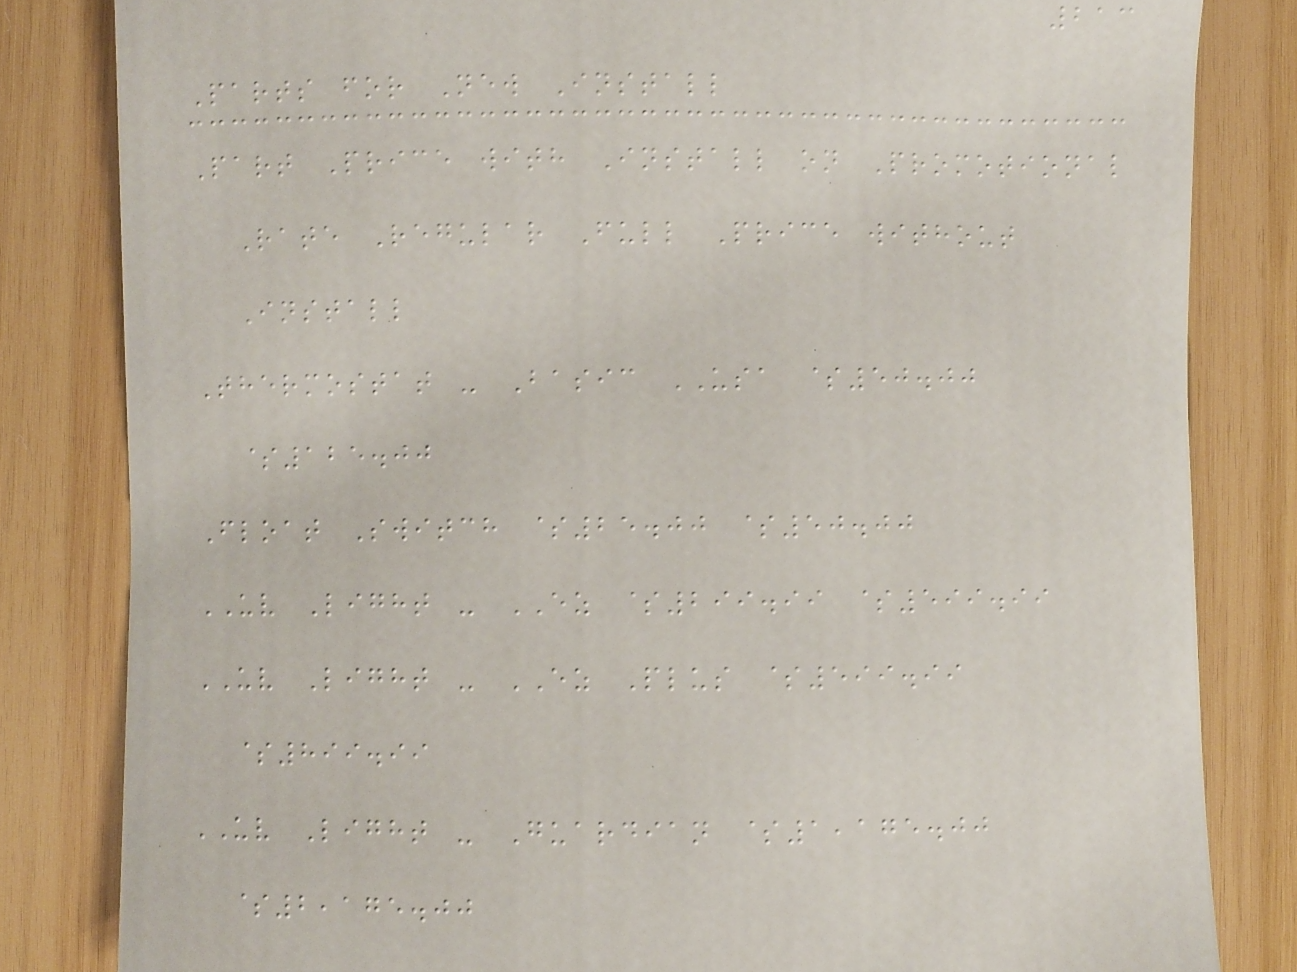213
Parts for New Install
Part Price with Install on Promotional
Rate Regular Full Price without
Install
Thermostat - Basic USA $50.00
$125.00
Float Switch $25.00 $50.00
UV Light - EZ $299.99 $599.99
UV Light - EZ Plus $599.99
$899.99
UV Light - Guardian $1,175.00
$2,175.00
